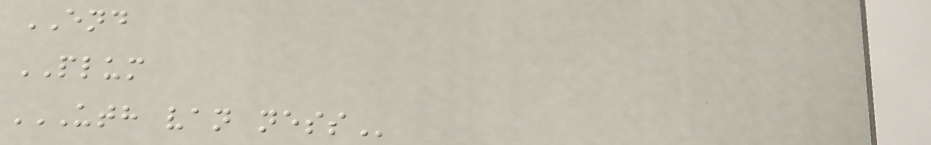END
PLUM
UTH VAN NESS
